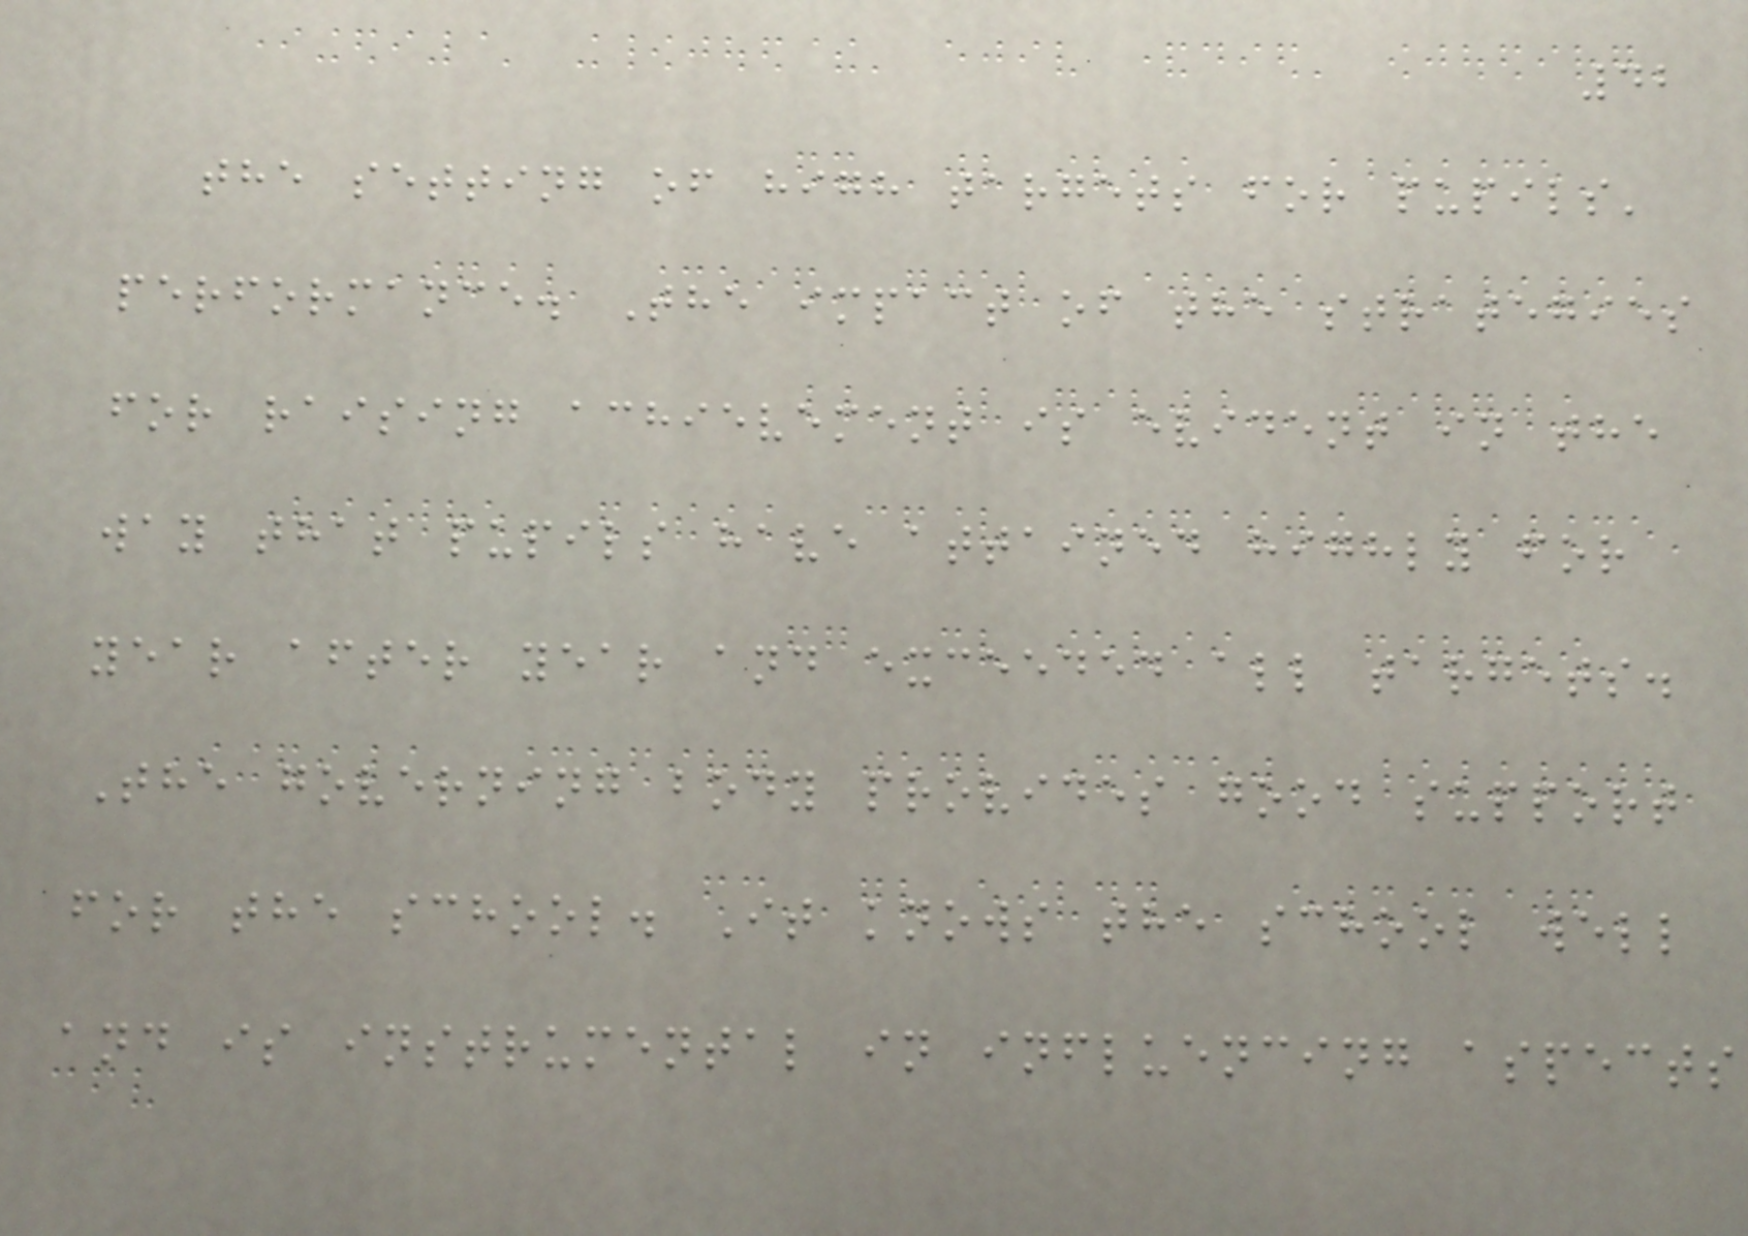42
the setting of high targets for pupils'
performance. The impact of the strategies
for raising achievement is evident in the
way that pupils have attained highly for
year after year and exceeded all targets.
The governing body provides good support
for the school. It knows the school well
and is instrumental in influencing aspects
